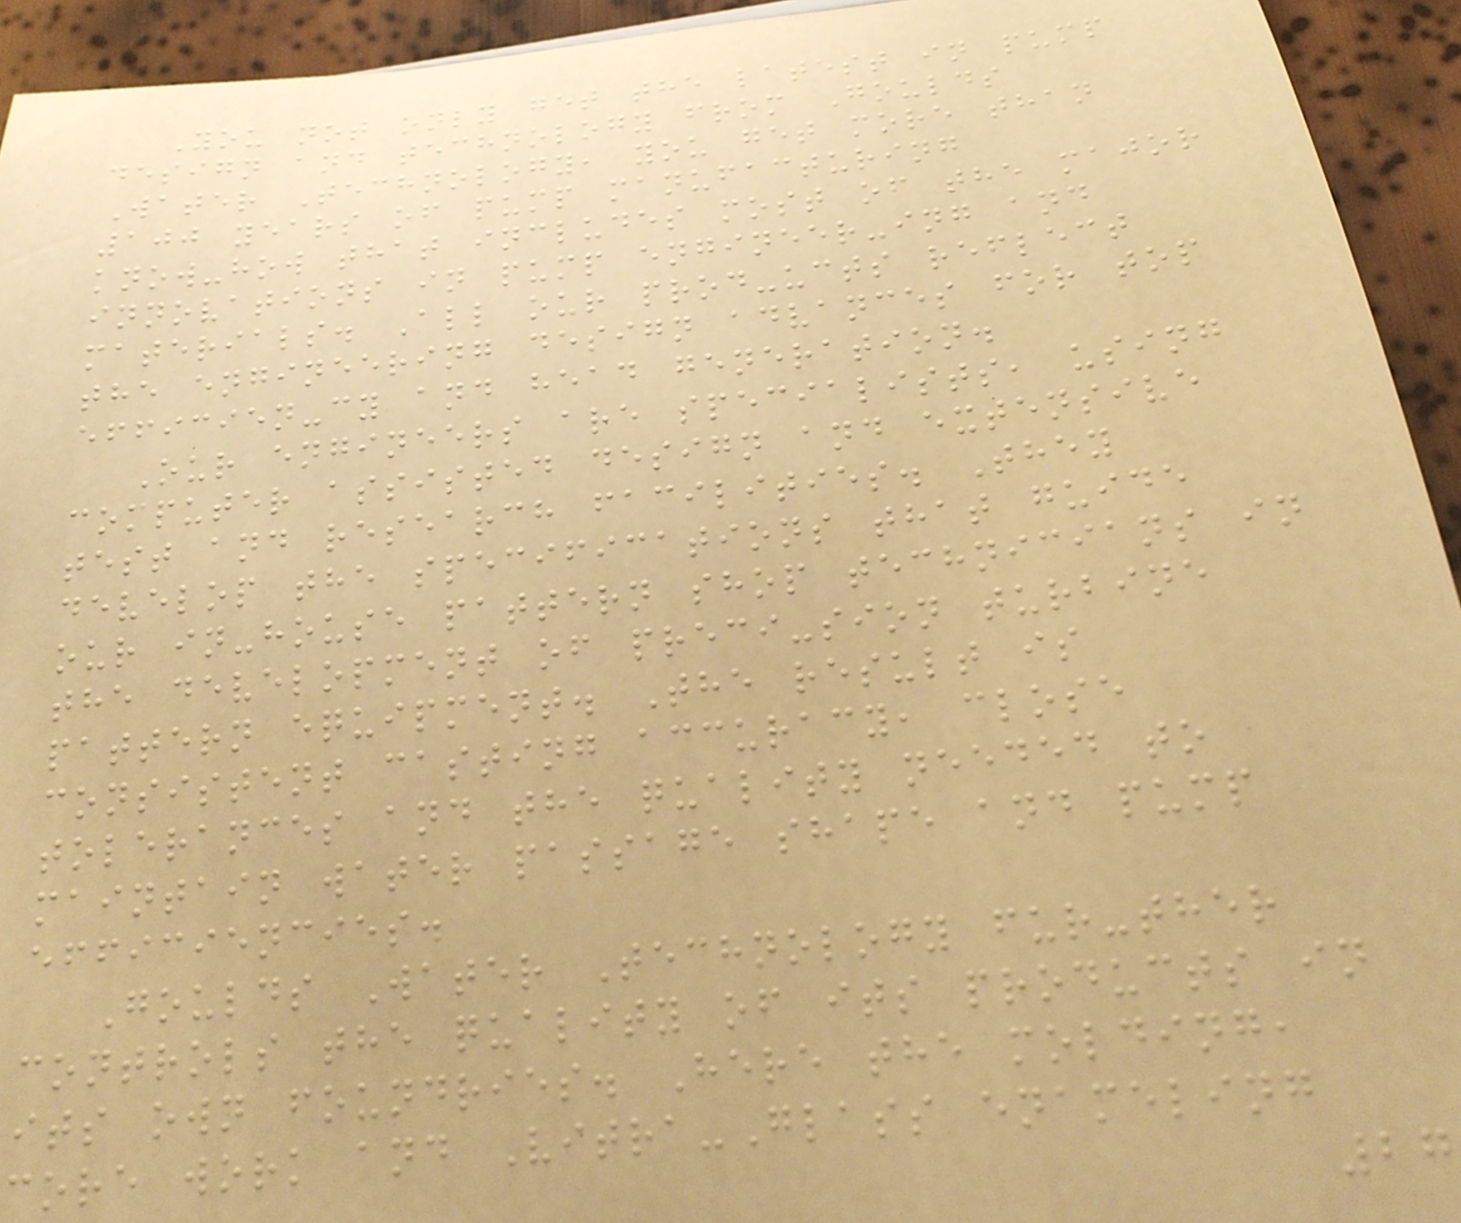You not only get the latest in pump
design and technology from Goulds
Water Technology, you get more than
100 years of pump manufacturing
know-how that includes most of the major
innovations in pump engineer-ing and
materials. All our prod-ucts reflect
the engineering design advances for top
efficien-cy and head generation.
Our engineers are specialists, using
computer assisted design and extensive
test and research facilities. They
develop the specifications that guide
our in-house pattern shop technicians in
the development of preci-sion turbine
pattern equipment. The result is
consistent casting accuracy, close
tolerances and the quality needed to
maintain water passage shape and pump
efficiencies.
Goulds Water Technology fur-ther
controls the quality of its products in
its own foundries. Here the molding,
core work and Vitra-Glass enameling
27
